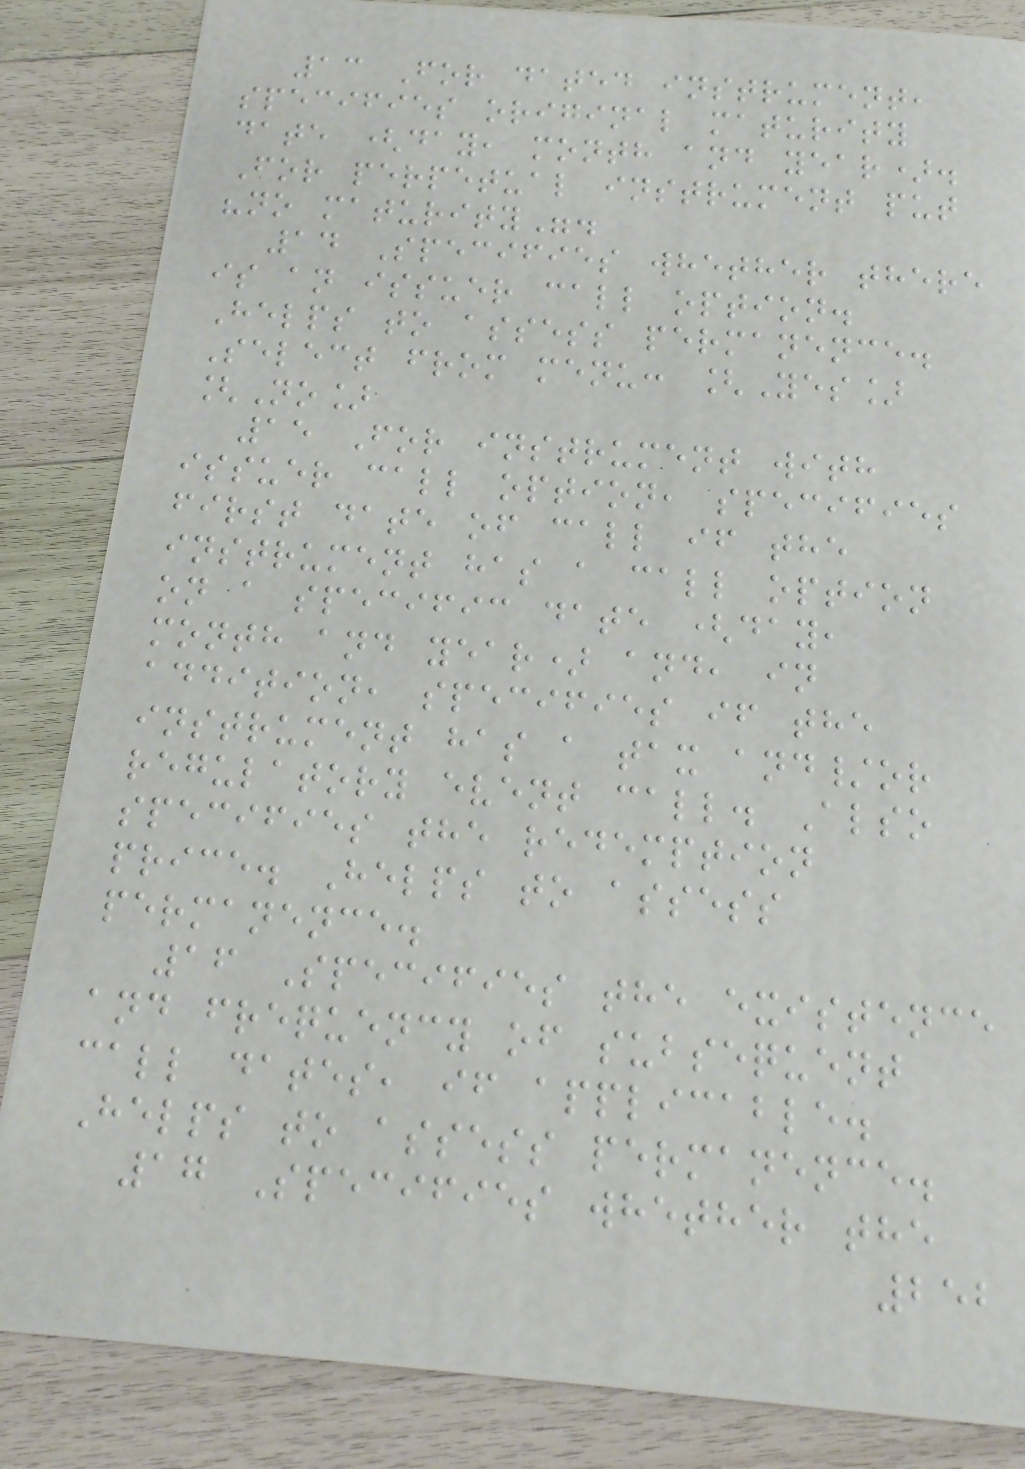13 For dated instrument,
specifies original maturity
date (day, month and year).
For perpetual instrument put
"no maturity".
14 Specifies whether there
is an issuer call option.
Helps to assess permanence.
Select from menu: [Yes]
[No]
15 For instrument with
issuer call option, specifies
first date of call if the
instrument has a call option
on a specific date (day,
month and year) and, in
addition, specifies if the
instrument has a tax and/or
regulatory event call. Also
specifies the redemption
price. Helps to assess
permanence.
16 Specifies the existence
and frequency of subsequent
call dates, if applicable.
Helps to assess permanence.
17 Specifies whether the
252
